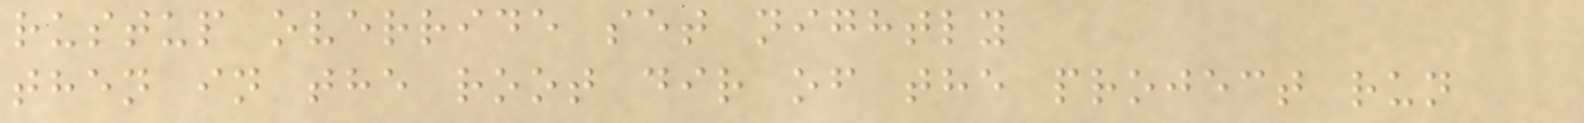rustup override set nightly
then in the root dir of the project run
